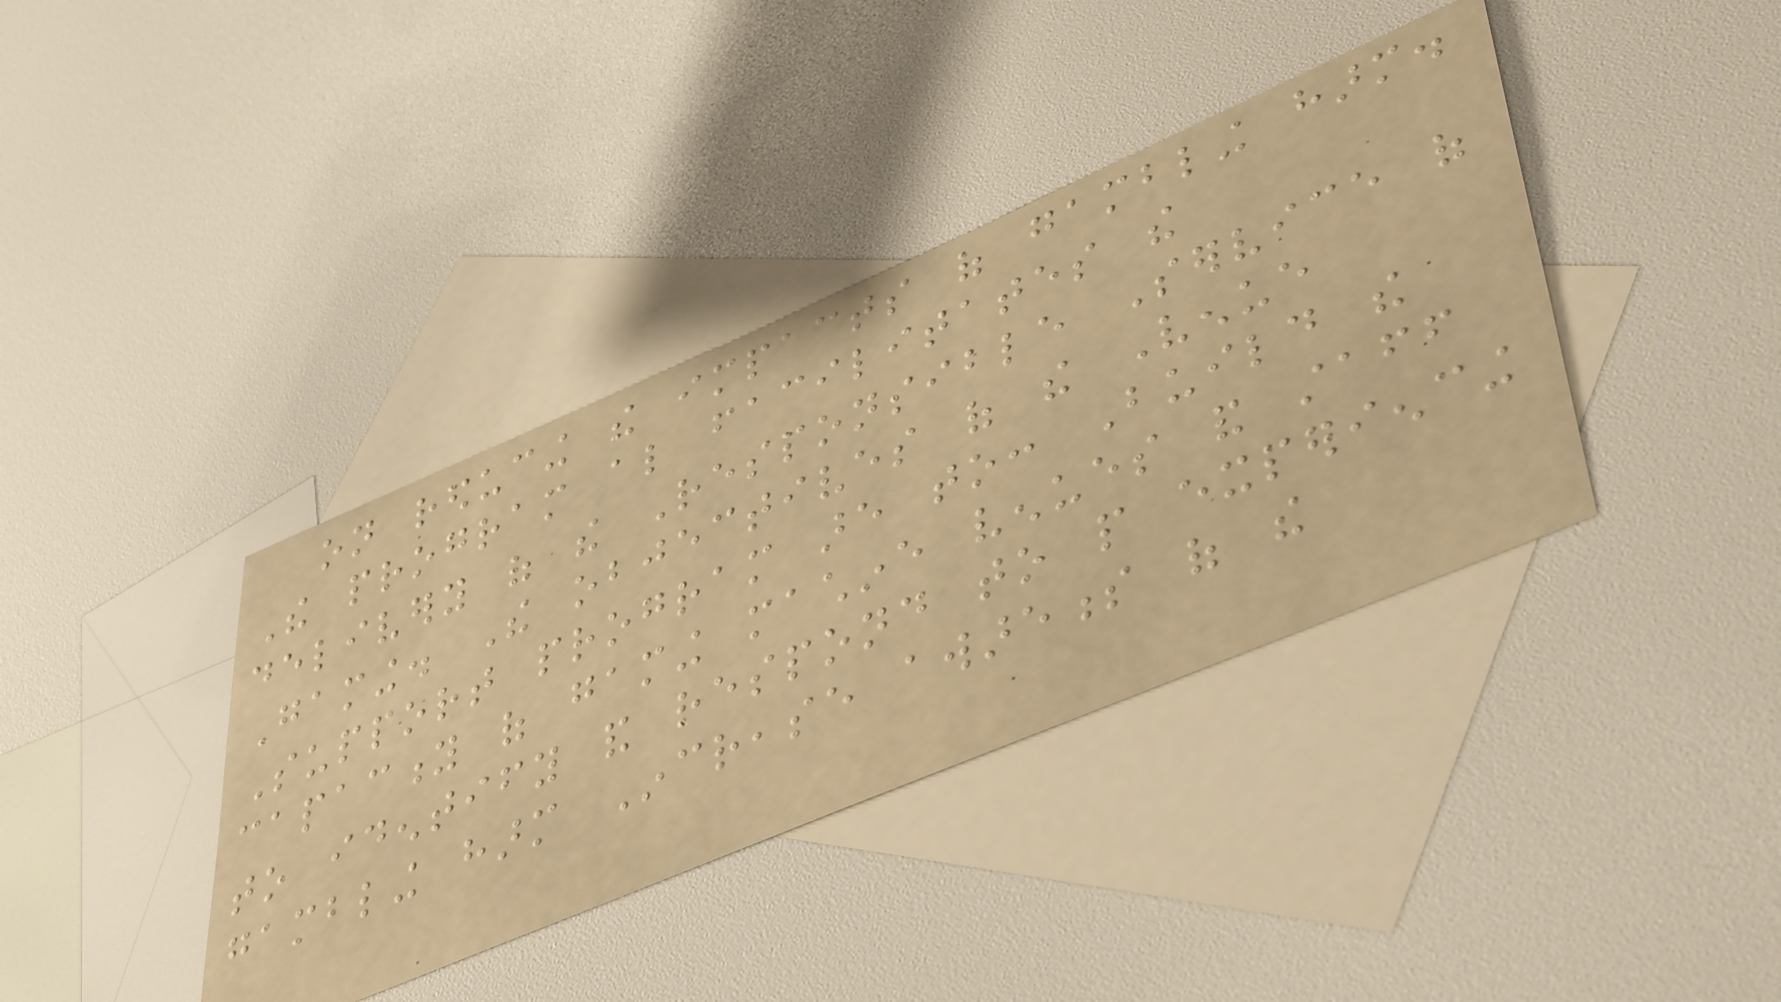on reducing the impacts of gambling harm.
The program also facilitates the
delivery of the Responsible Service of
Gaming. The objectives of the Venue
Support program are to: Build the
capacity of gaming machine venues and staff
to identify and respond to people experiencing
gambling harm Increase awareness of the
